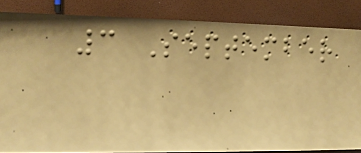3 September
